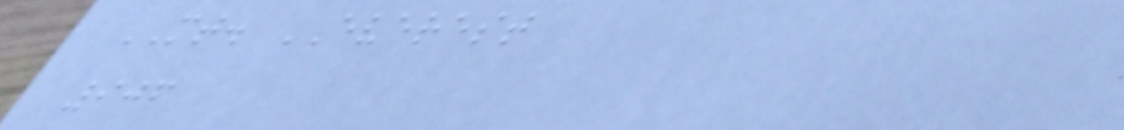MT. EVEREST
906
